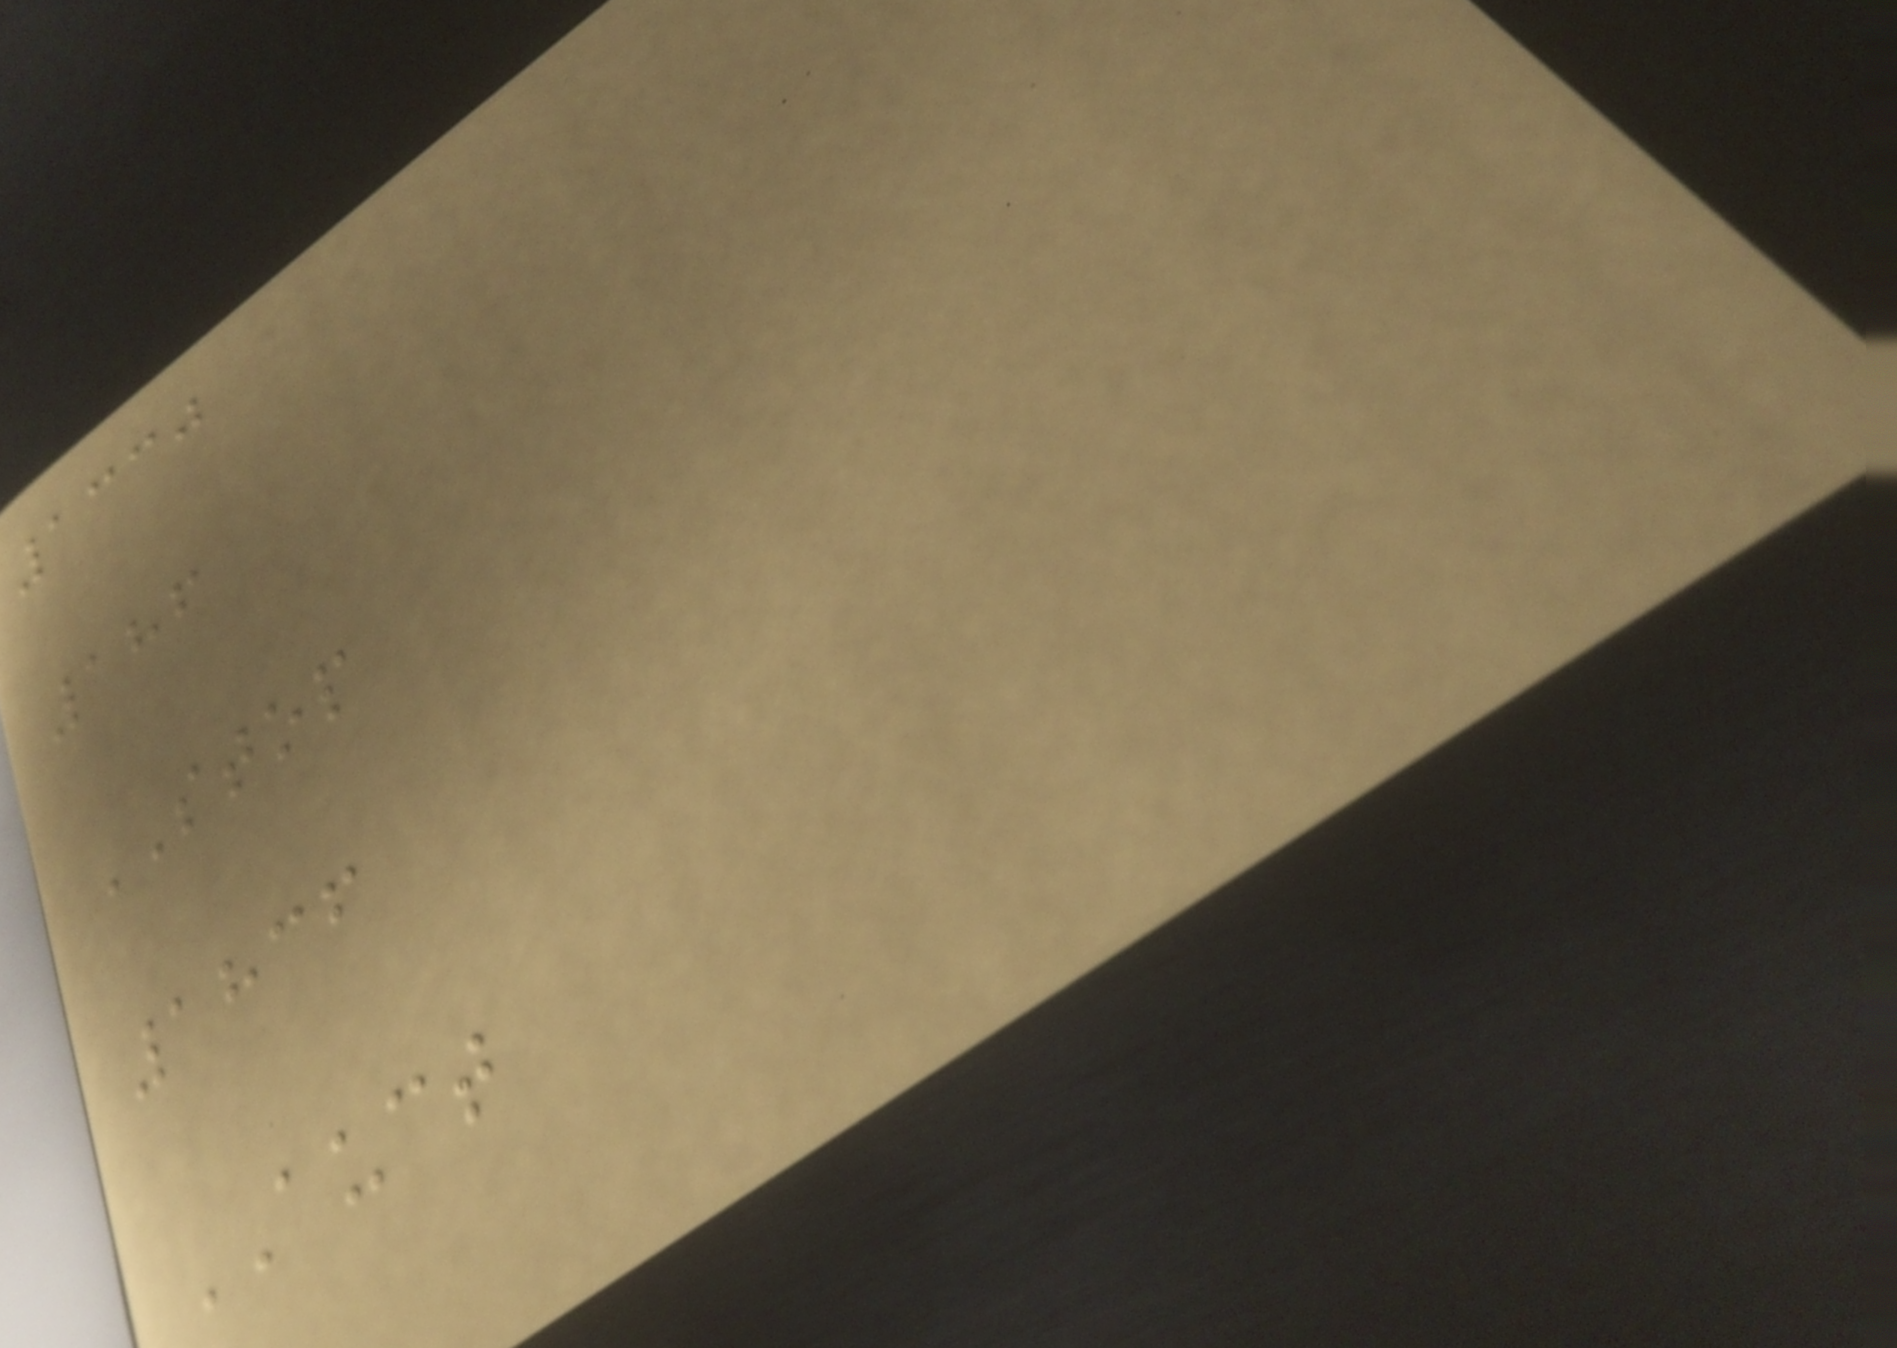1330
186
STOP
1836
AUCT
